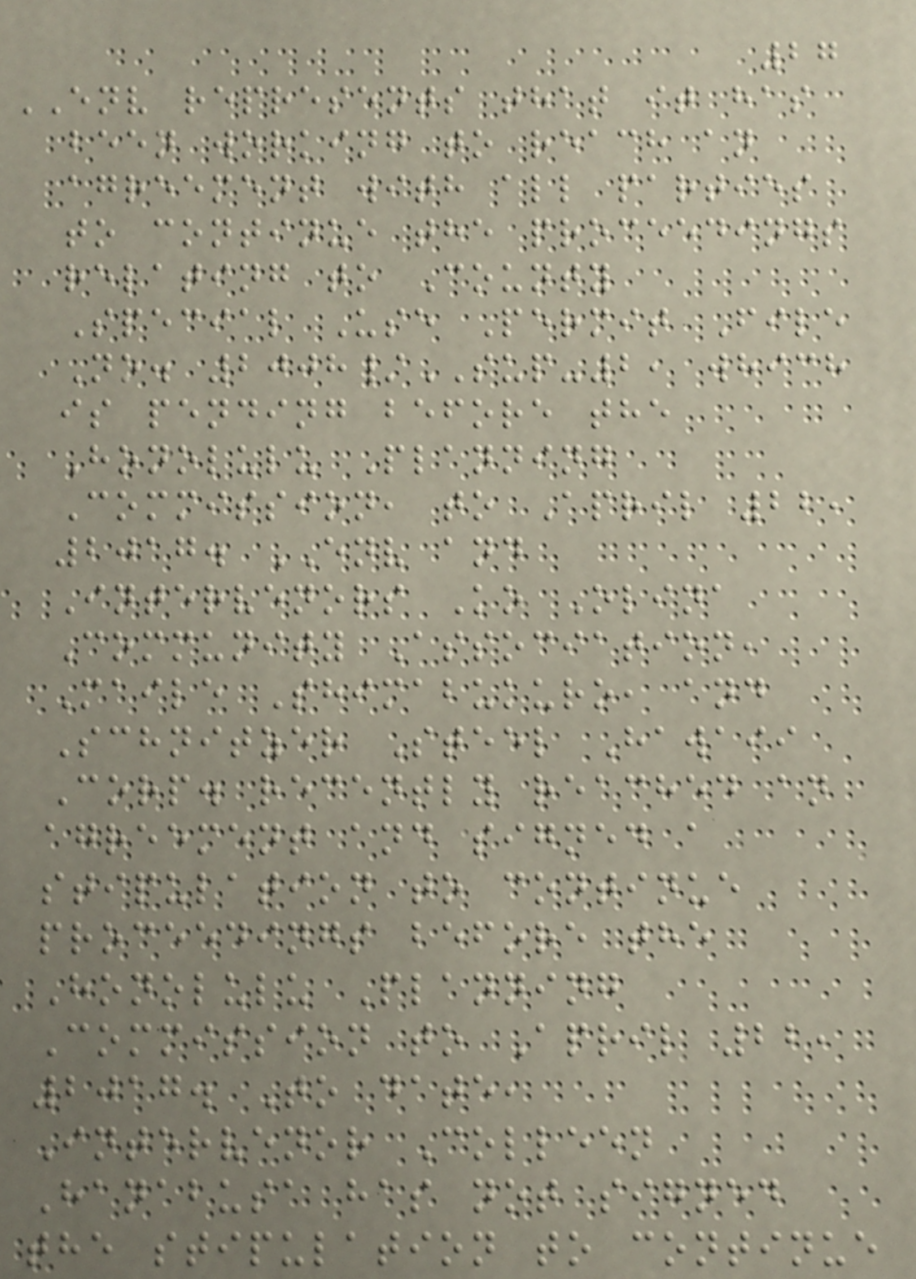27
ENV represents that it has
been working to reach an
agreement with all parties
to continue the proceedings
relating to County
Special Use Permit File
No. 2008/SUP-2, which
is pending before the
Honolulu Planning
Commission, to April 22,
2017. ENV and
Intervenors Ko Olina
Community Association,
Maile Shimabukuro, and
Schnitzer Steel Hawaii
Corp. recently reached an
agreement and signed a
stipulation to continue
proceedings before the
Honolulu Planning
Commission to April 22,
2017. To date,
Intervenor Colleen
Hanabusa has not signed
the stipulation to continue
